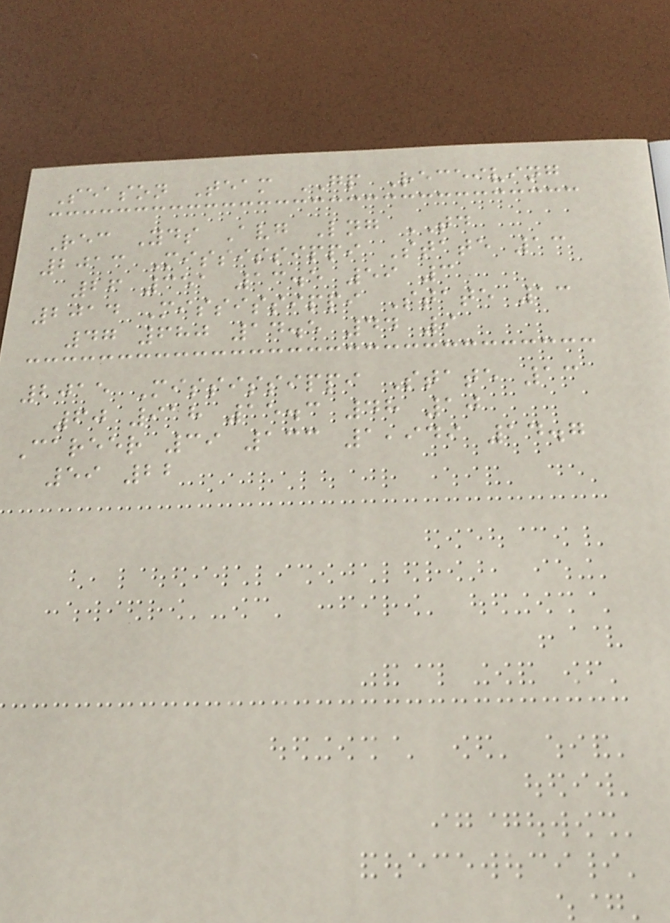Season Team GP Receiving
Rec Yds Avg Lng TD
2013 Mississippi State 13
26 351 13.5 59 3
2014 Mississippi State 13
47 680 14.5 44 9
2015 Mississippi State 13
60 918 15.3 48 10
Career 39 133 1,949 14.7
59 22
